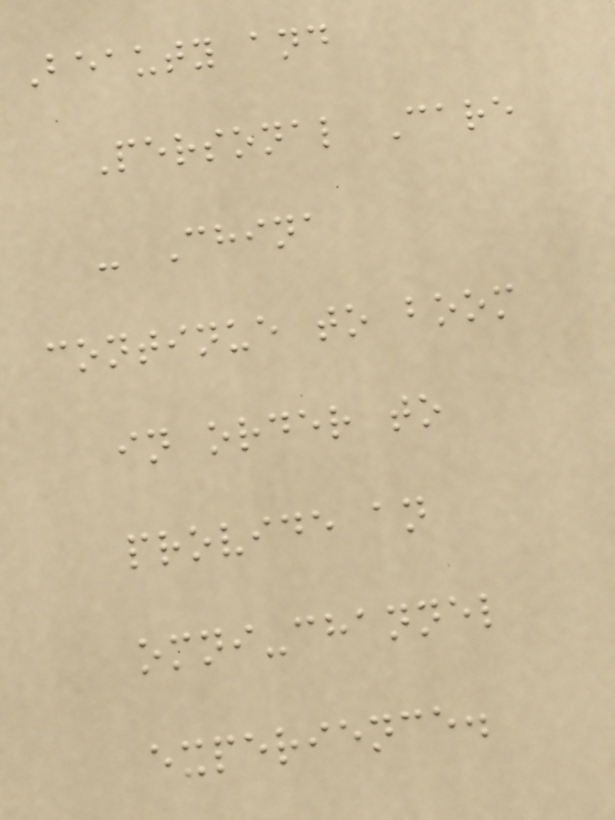Beauty and
Personal Care
- China
continue to boom
in order to
provide an
omni-channel
experience.
